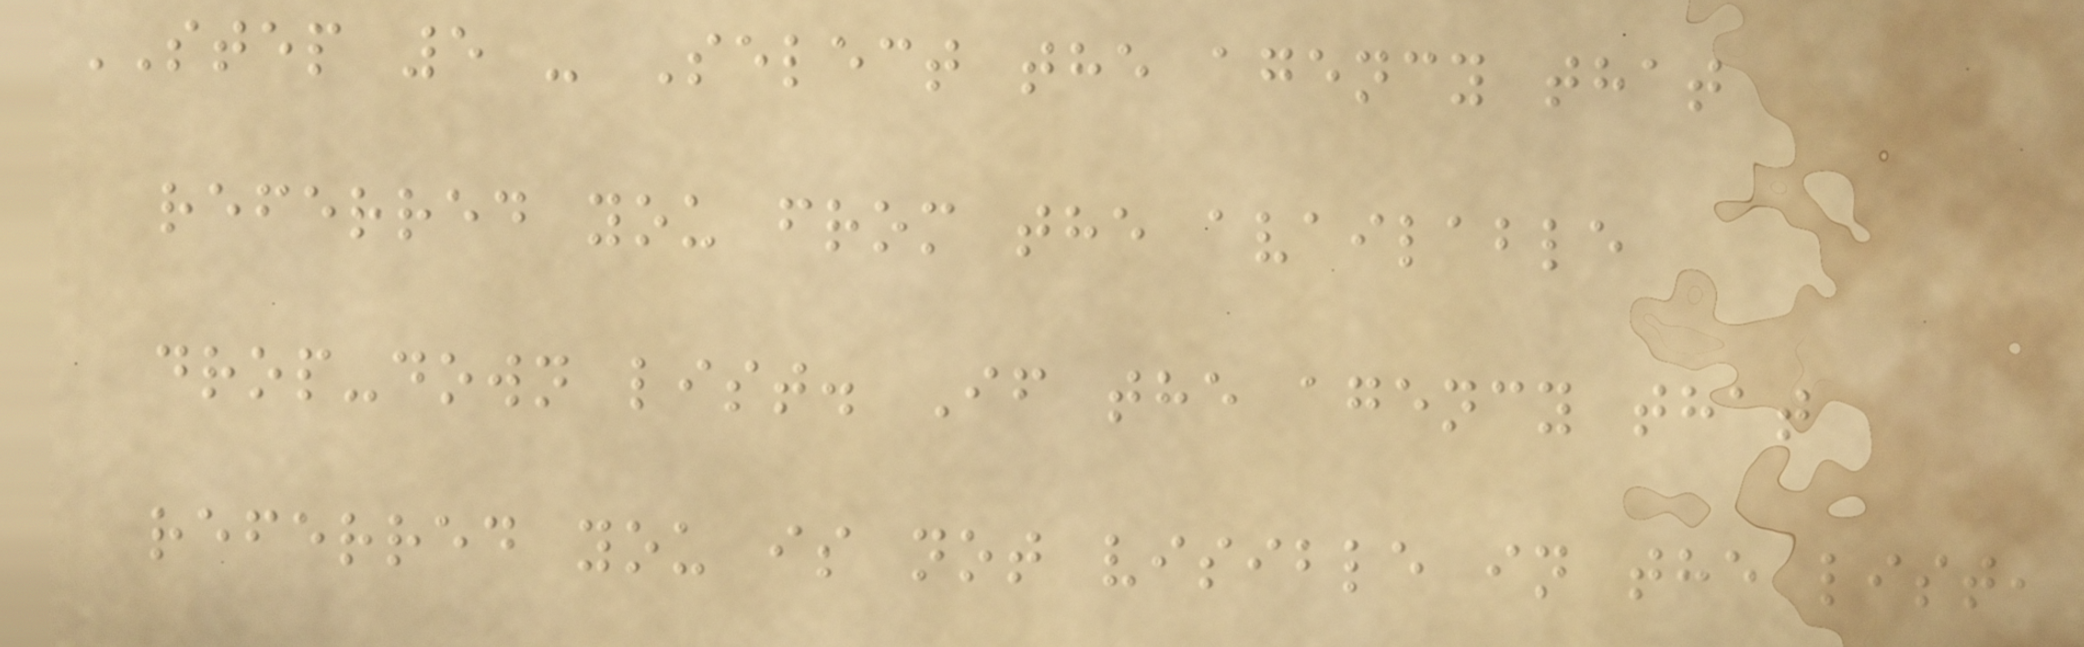STEP 5 - Select the agency that
referred you from the available
drop-down list. If the agency that
referred you is not visible in the list,
